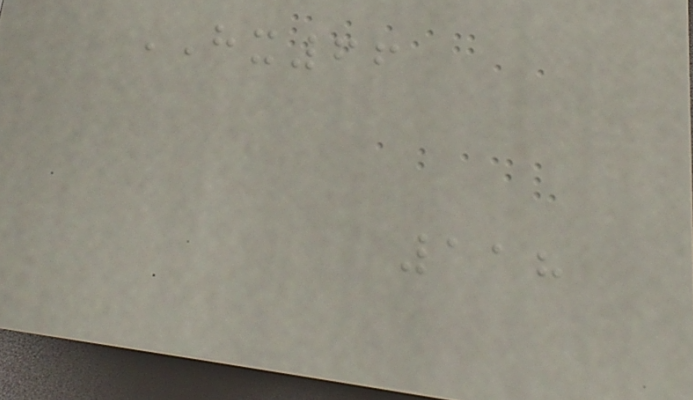HX66
118
